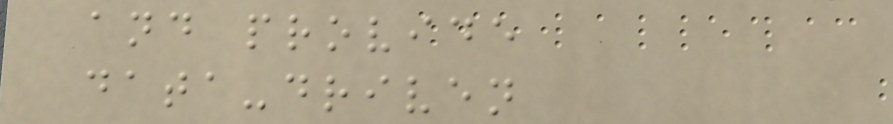and provide
data-driven
